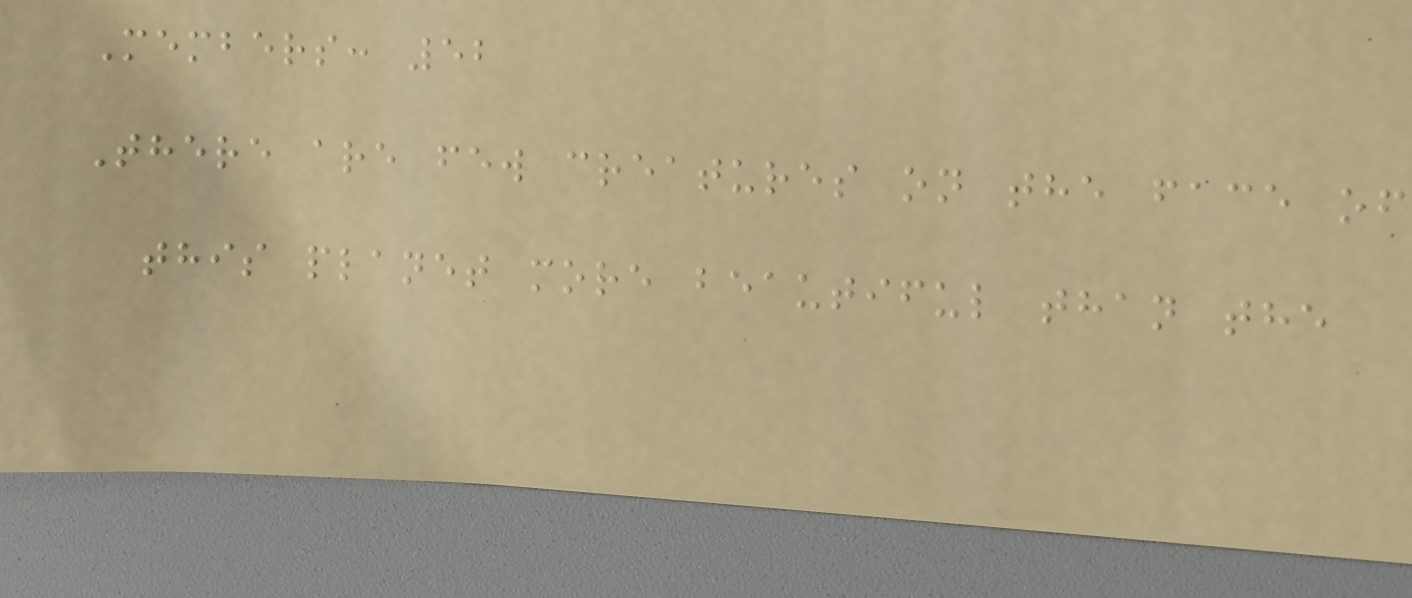Members: 52
There are few creatures on the face of
this planet more beautiful than the
